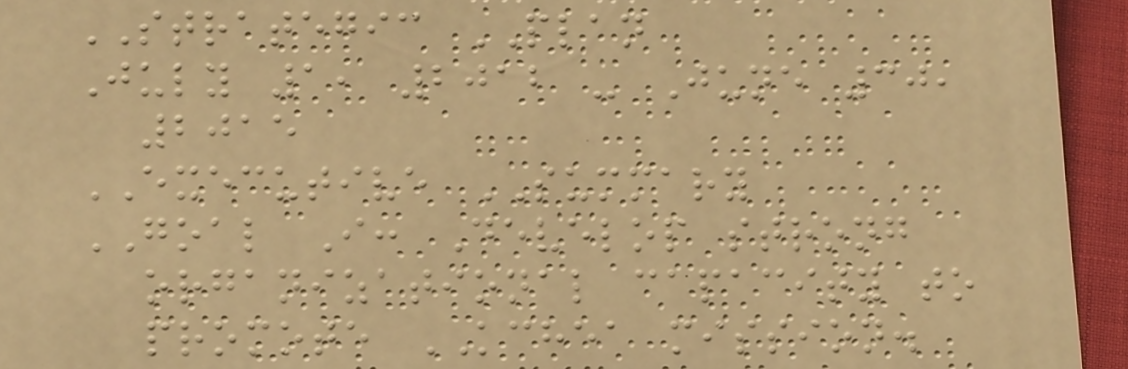STRATEGIC PLAN
July 1, 2012 - June 30,
2015
EXECUTIVE SUMMARY
GOAL I: Develop strong
organizational capacity to
promote KCHEA mission.
